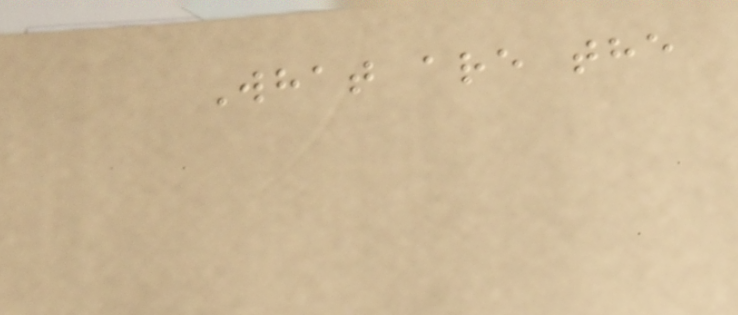What are the
